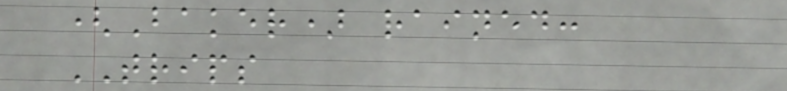(Baker) rained:
TRIPS
